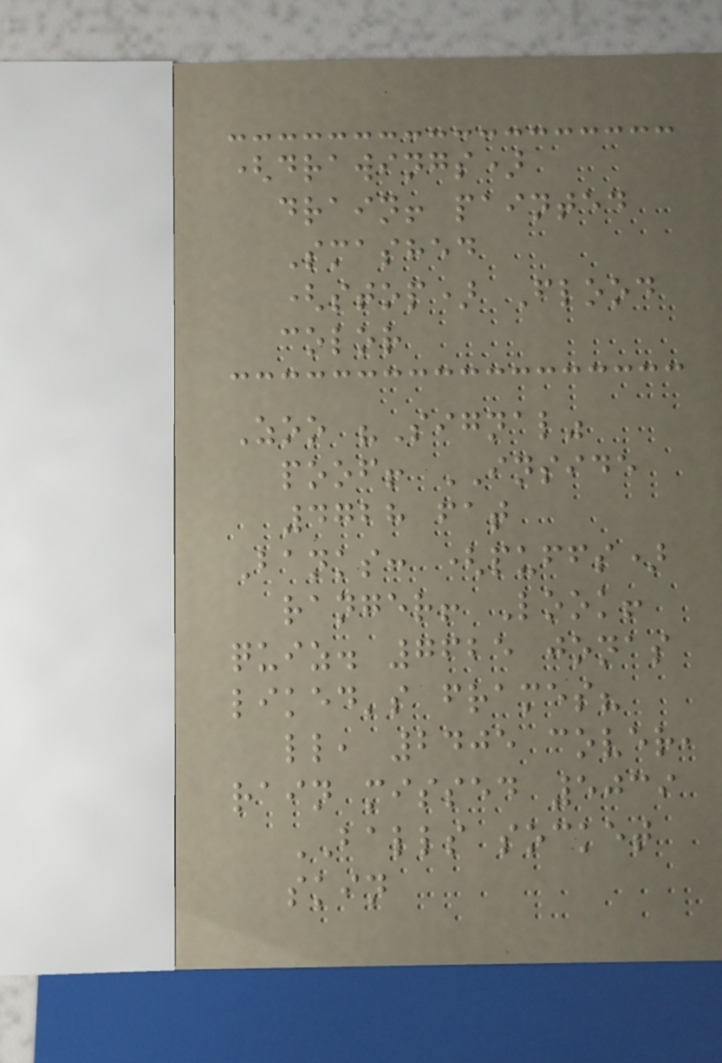(drawings)
drain! painted
Smashed
(stop) Flood
color
Zoo "Signal"
poof! INSIDE
4728 fat
Banks: (puffs)
ranger! Look!
quiz. 7625 jonas
liked's frames?
ll, 2405 cover,
rain missed 5039
BALLS socket
skin
